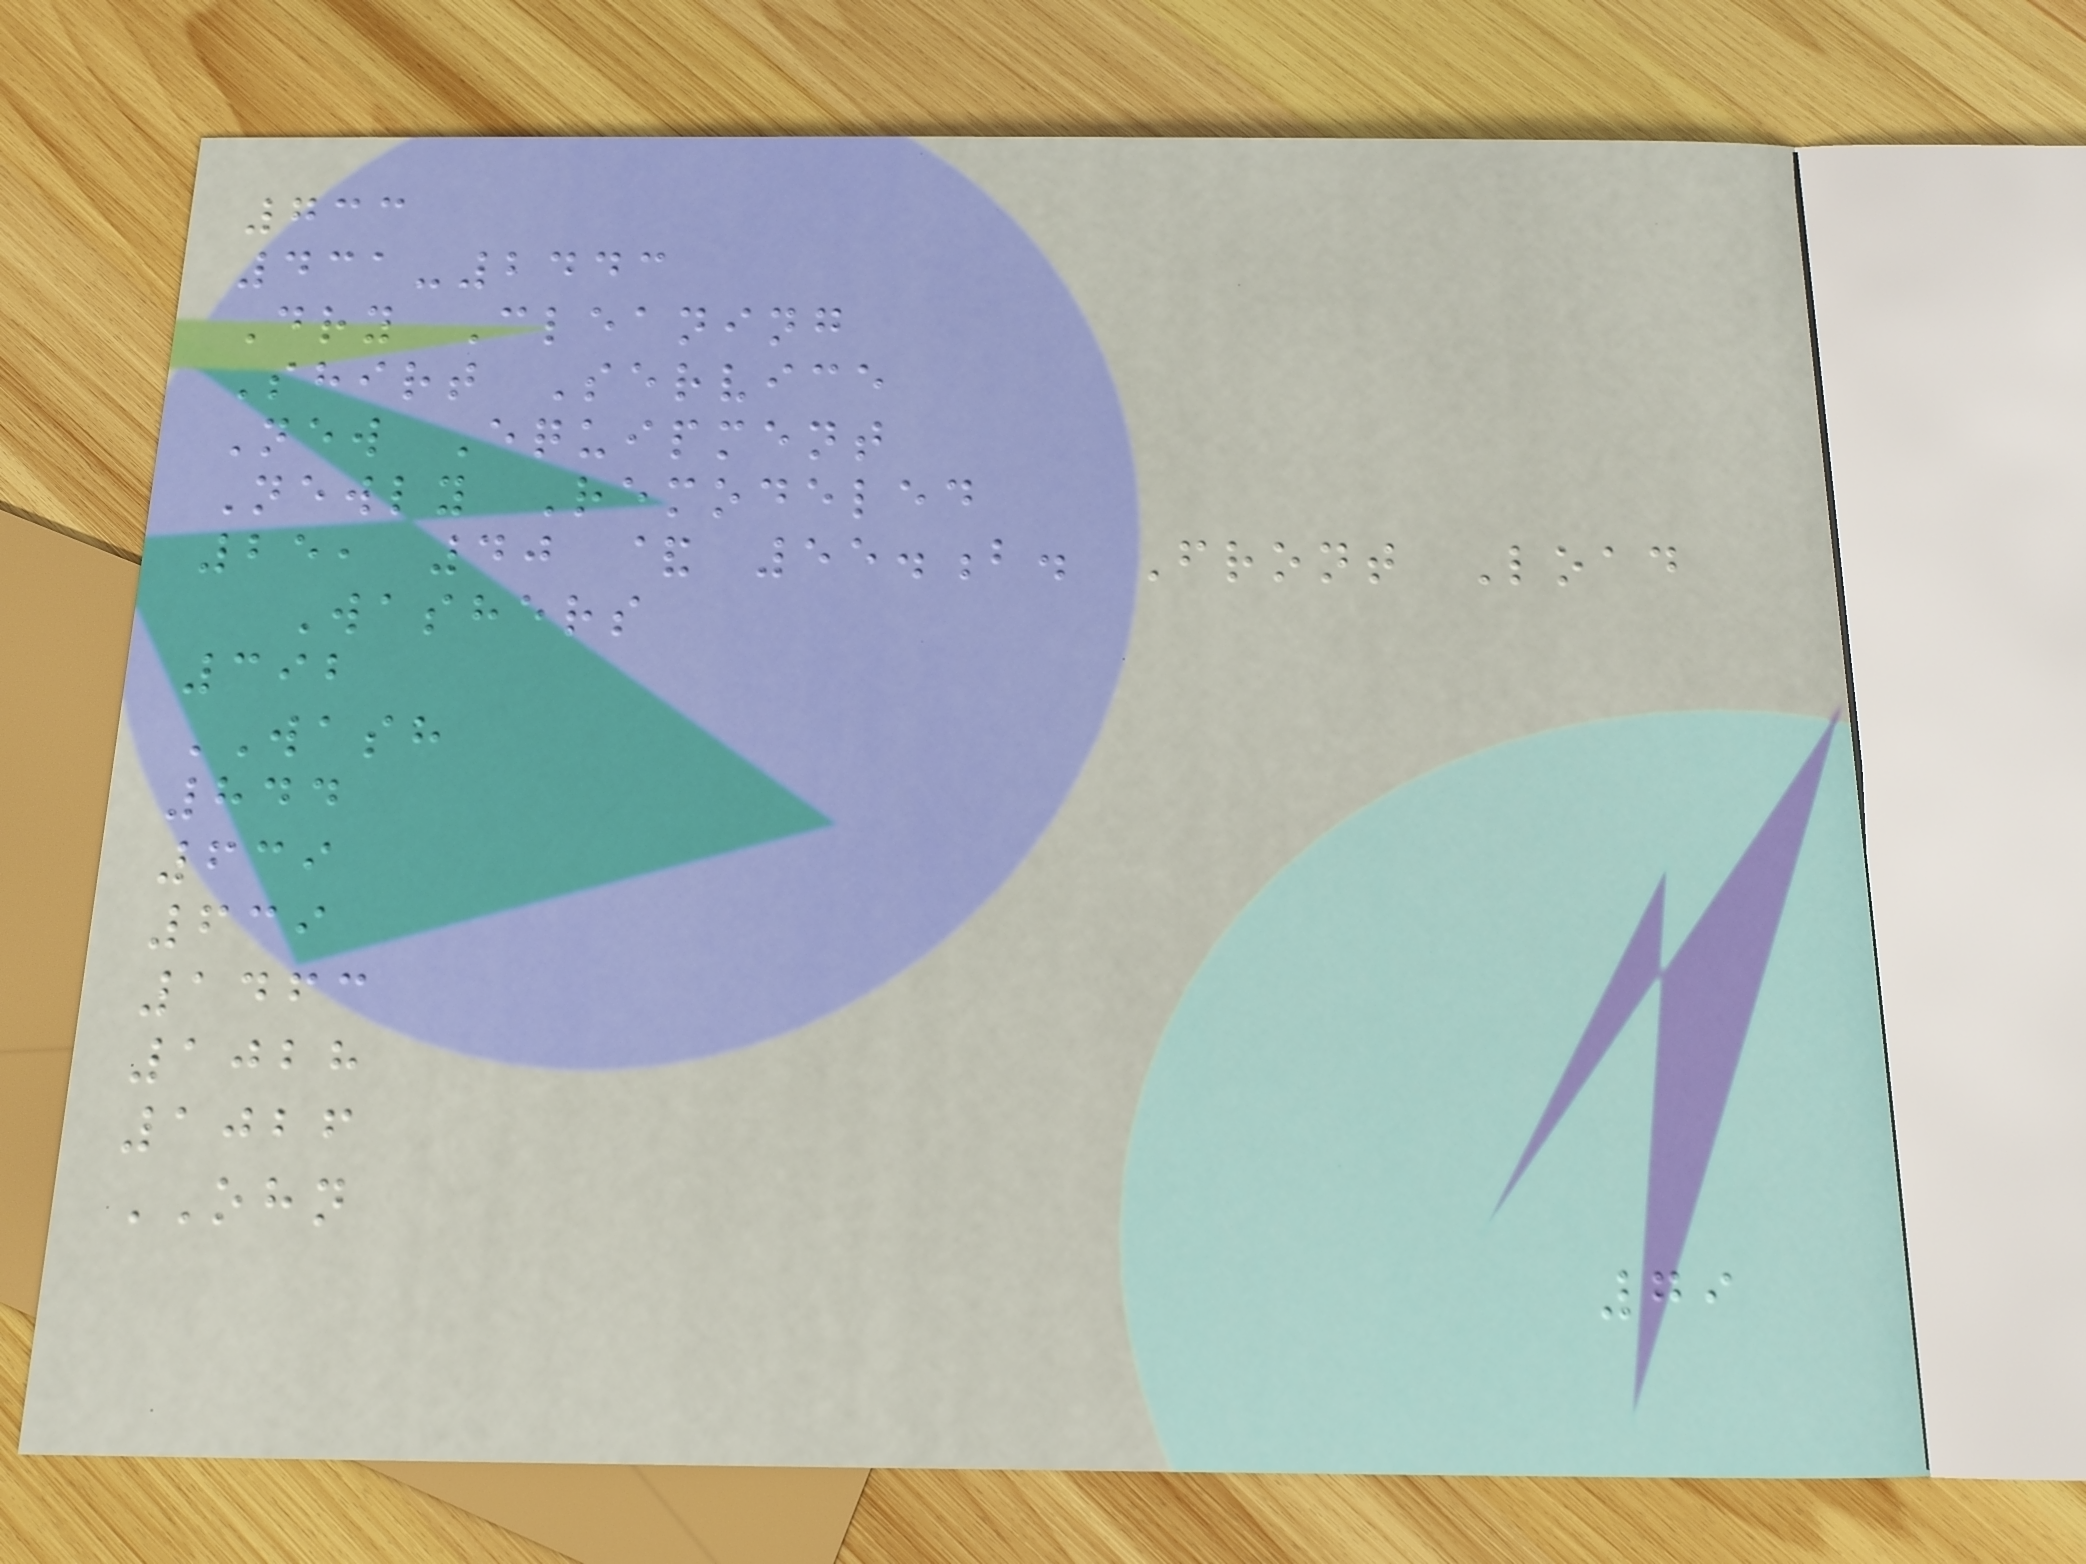733
431-2443
Dry Cleaning
Shirt Service
New Equipment
Newly Remodeled
25, 40 & 55.b. Front Load
Washers
392
WASH
844
639
639
1463
1028
1026
OHN
79
